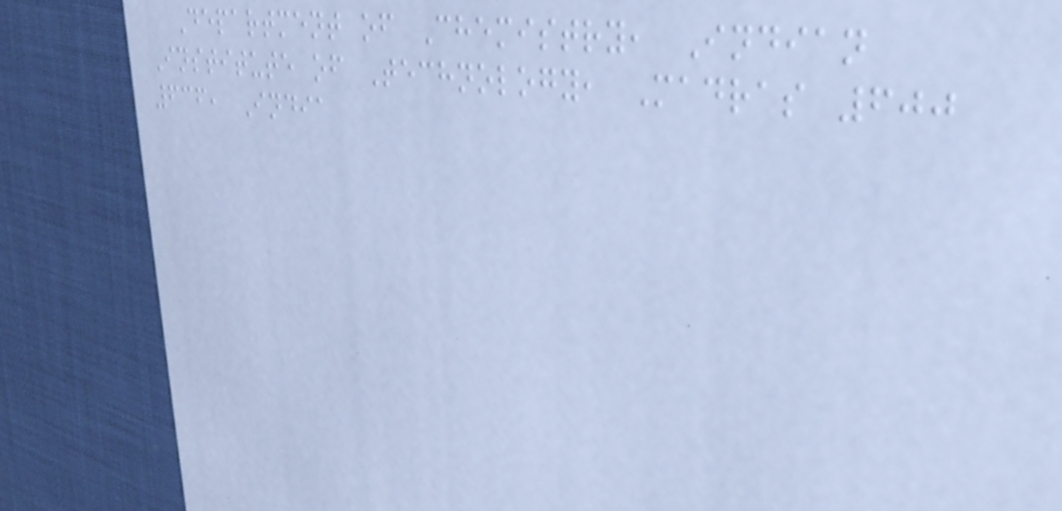Department of Chemistry, Indian
Institute of Technology, Madras 600
636, India
